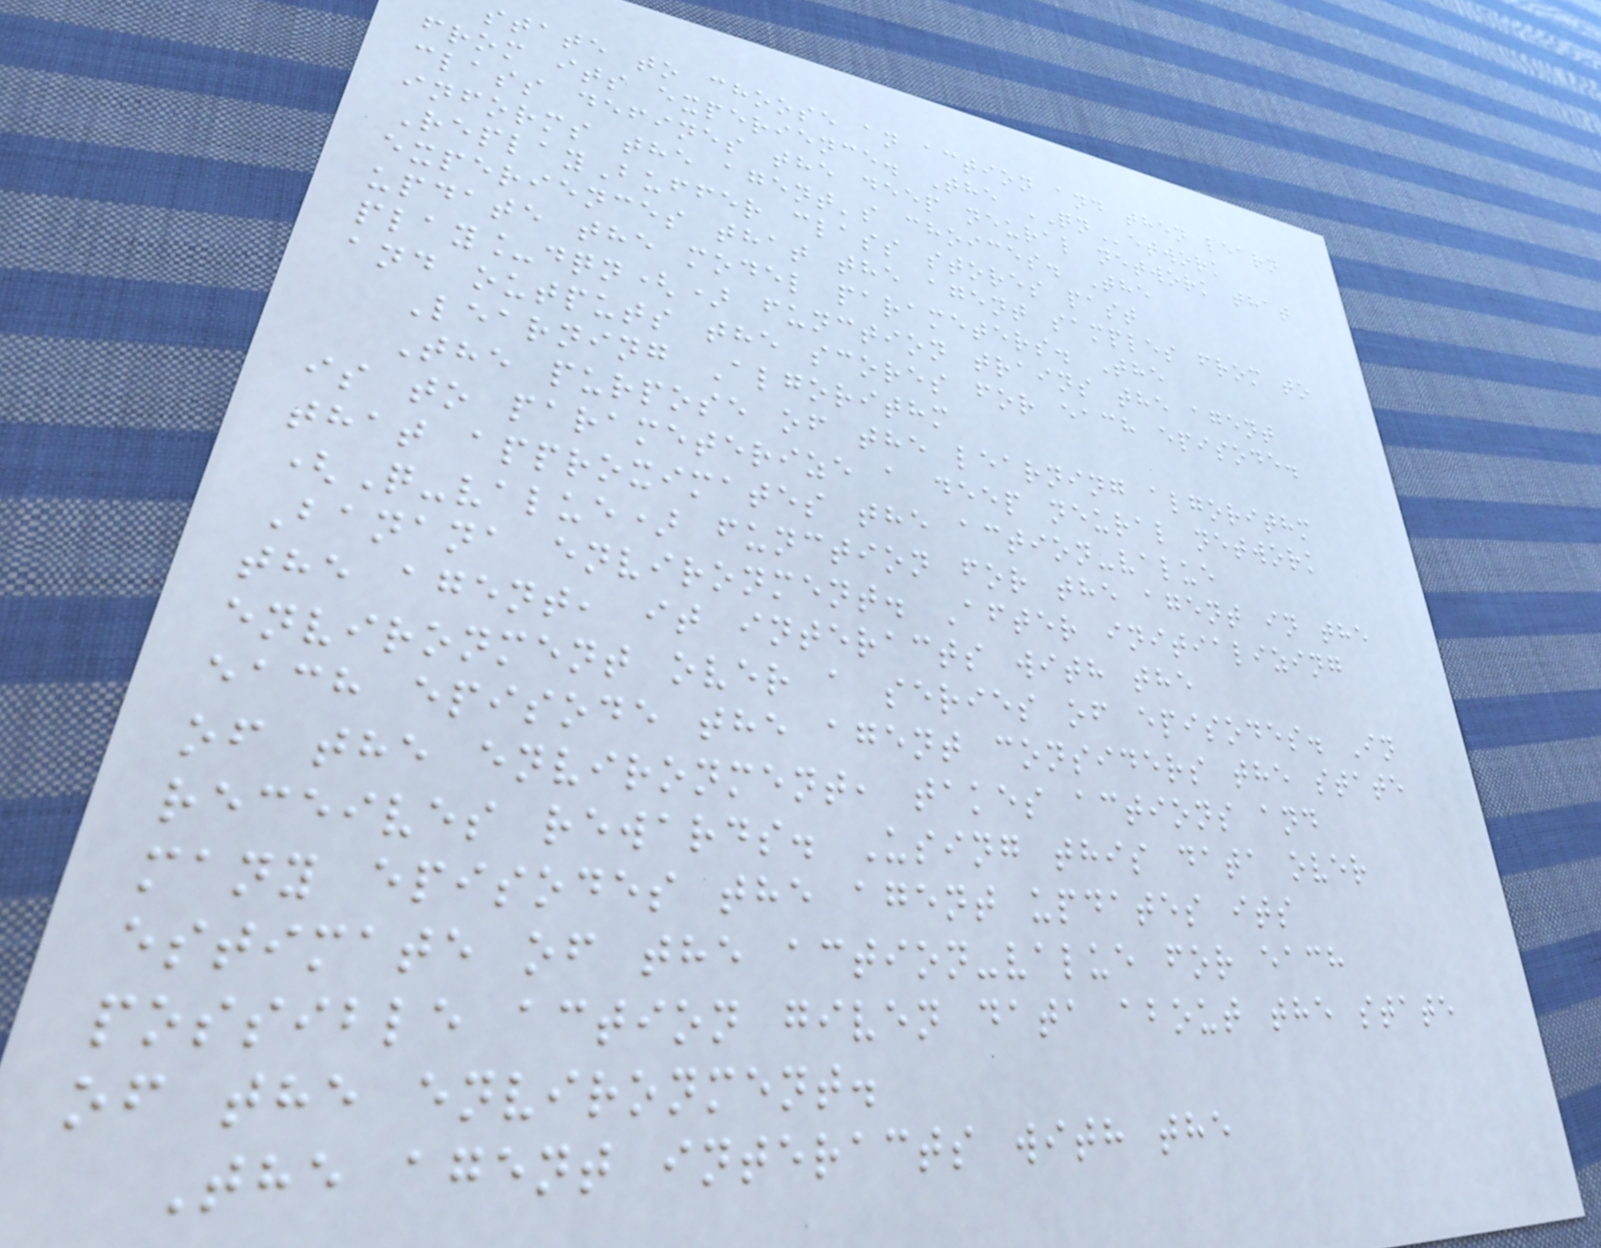state to choose an action and then learn
from its experience. The QNetwork
class defines the deep neural network that
informs the agent's choices. The
ReplayBuffer class stores past
experiences that the agent samples from to
update the model parameters. The
play_dqn() function trains the agent
and outputs the scores for each episode.
Learning Algorithm
The purpose of the learning algorithm
is to parameterize a deep neural network
that approximates the action-value
(Q-value) function for the agent in the
Banana environment. After initializing
the agent, it interacts with the
environment over a series of episodes. In
each episode the agent considers the state
of the environment, takes actions and
receives rewards. Using this data over
many episodes the agent updates its
estimate of the action-value for each
possible action given data about the state
of the environment.
The agent interacts with the
